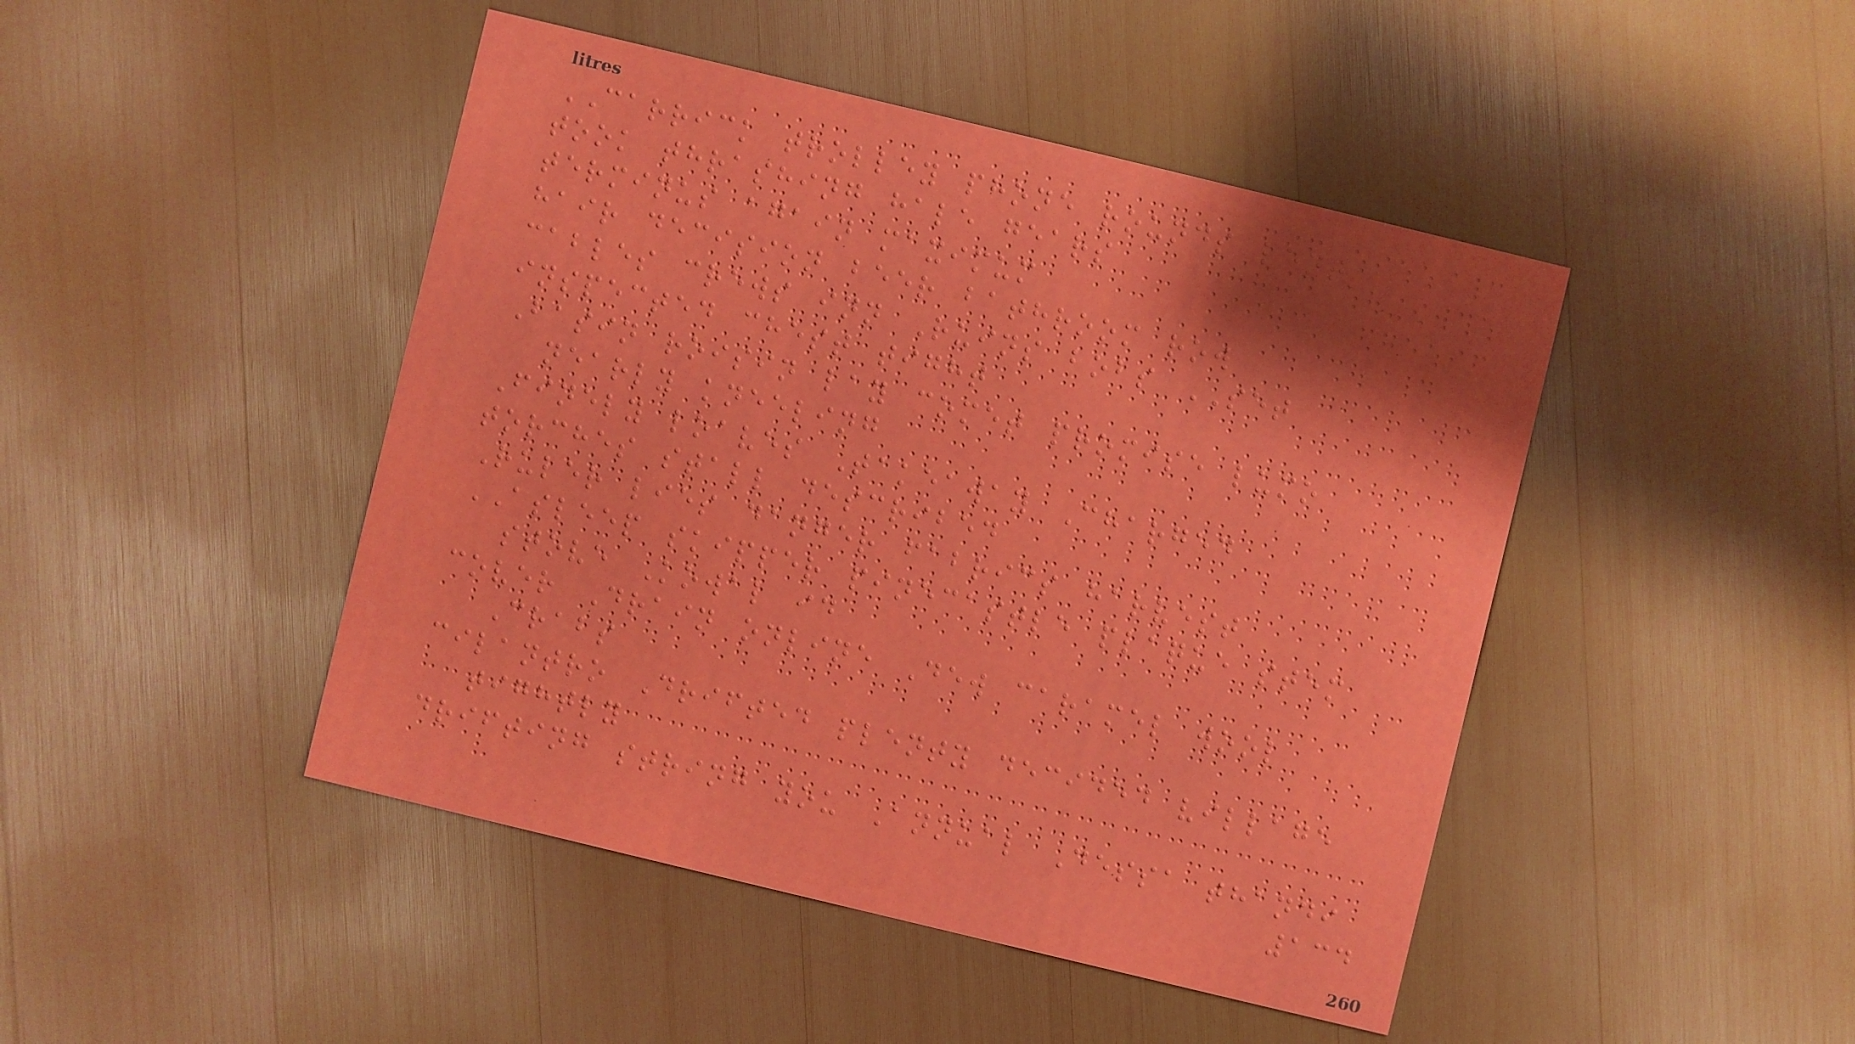CARRICK trolley phone rounds lent
took thrashing hale gears
terminus again maximum
hair decision beer bathroom row
cables crews inn Ruins bobs SET
inspected chest tight
Basin roisin lay comet promise lumo
nearly kneeling
Finely loaves Takeaway Charged
torches stall described
Ruler lies danger fabrics harvest
ASLEEP skipper pinecastle plaque stem
stove Kowal id
cover Drain online Dew caramel wool
Crabs
cilantro Drifted plenty decided village
tightly
drifting string you Annual Dessa thandi
134
